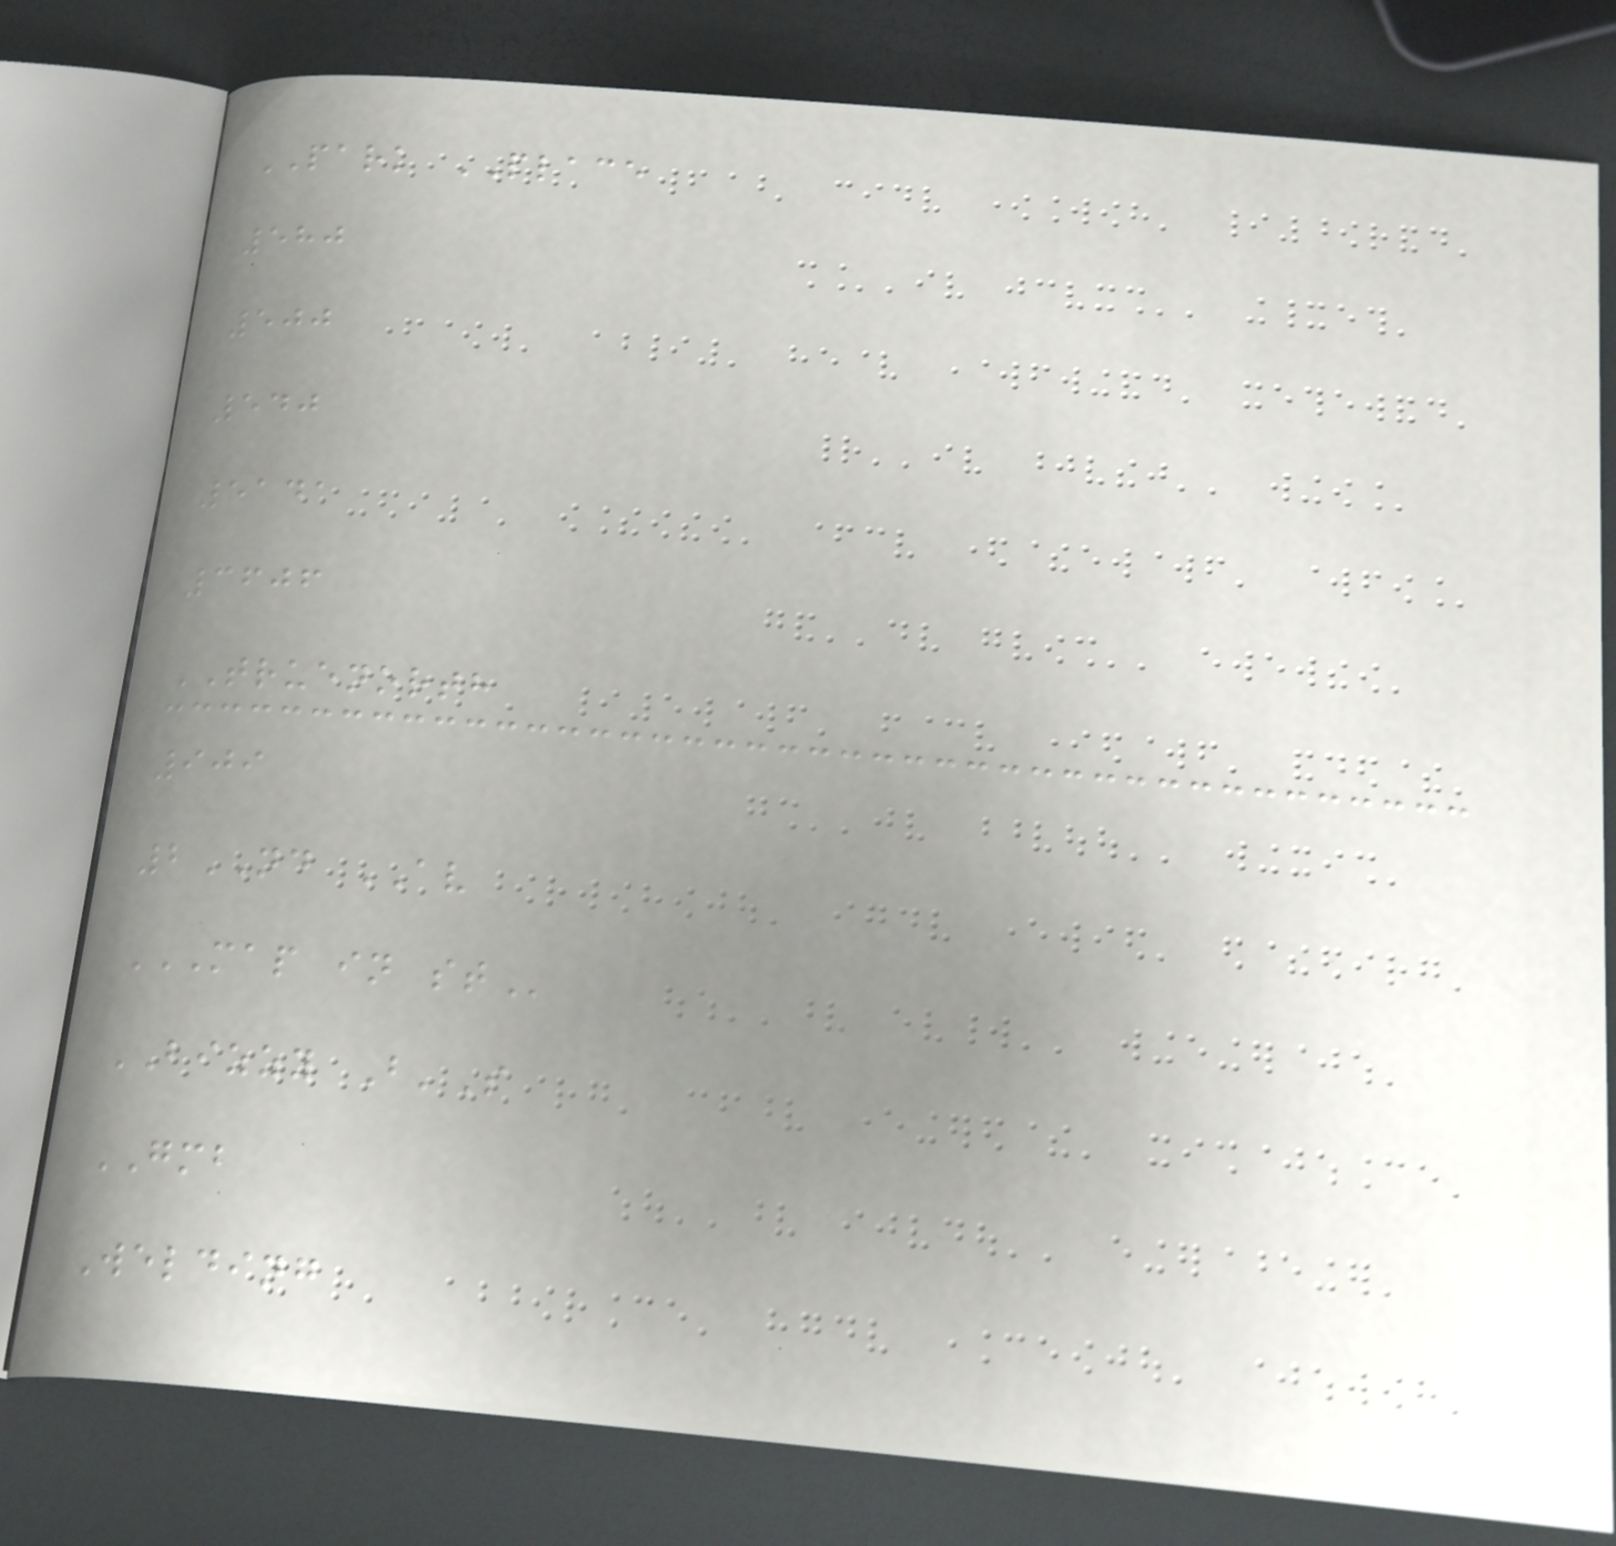PARK PLACE
580
500
540
5141
3606
TRUENORTH
909
2ND AV
MAP IN ST
BIZZY B'S
GMB
Welding
